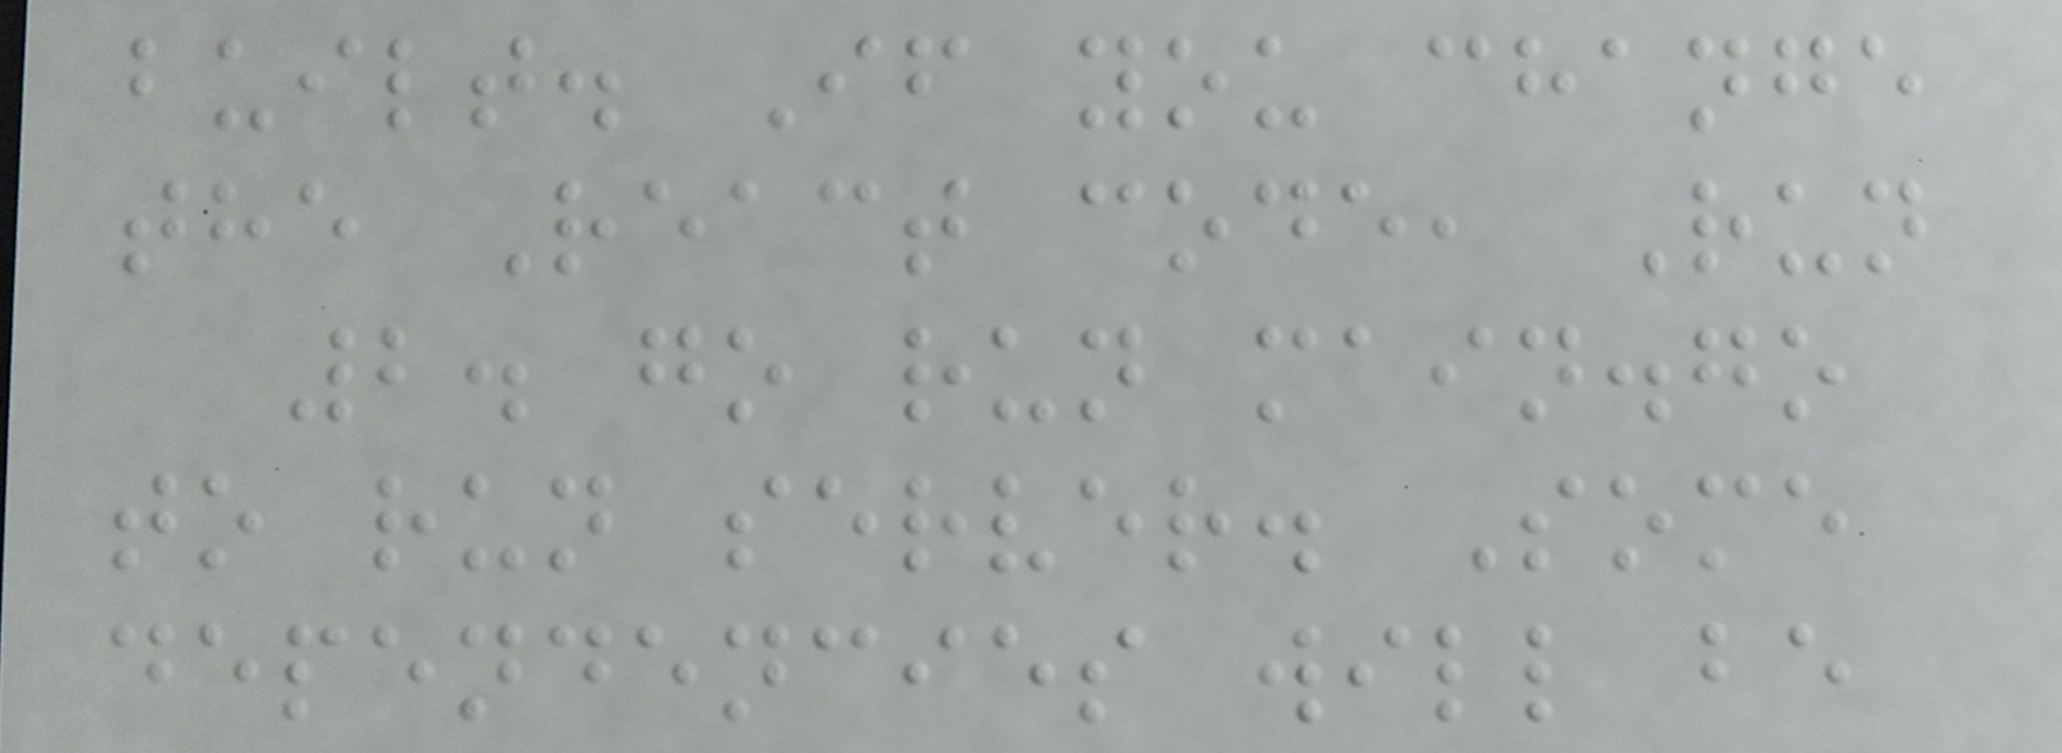built. If you change
the React code, Run
2. go run main.go
to run server. Some
dependencies will be
